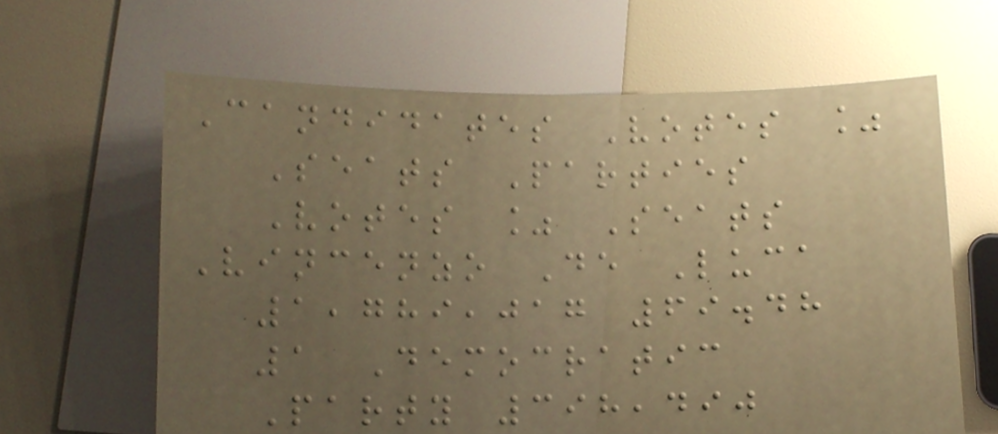Candidates Votes %
Seats Parties
Votes % Seats
Vincenzo De Luca
1,789,017 69.48
1 Democratic
Party 398,490
